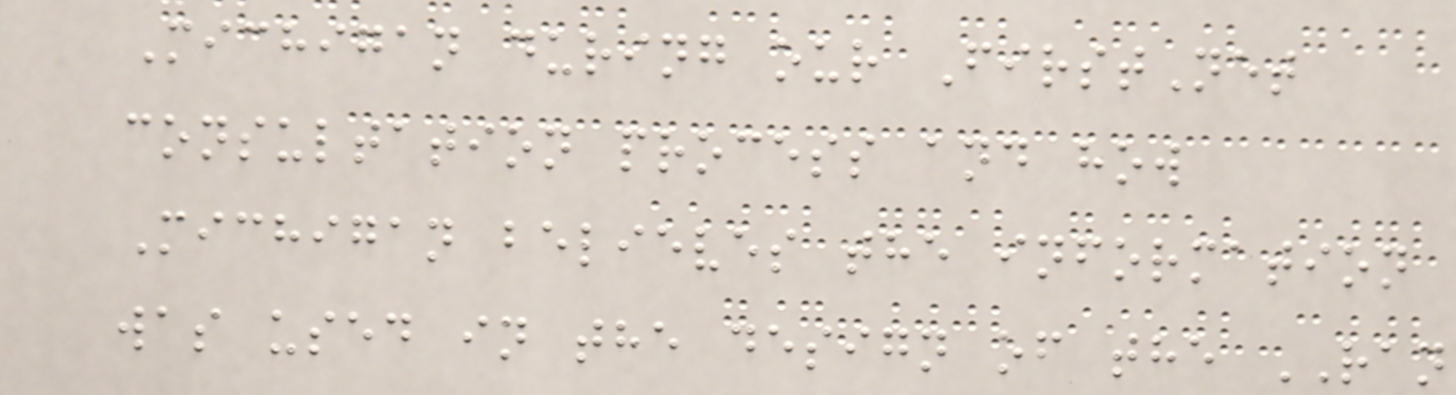Michigan during our FirstNet
consultation process and how
Michigan believes the information
was used in the design of the RAN
